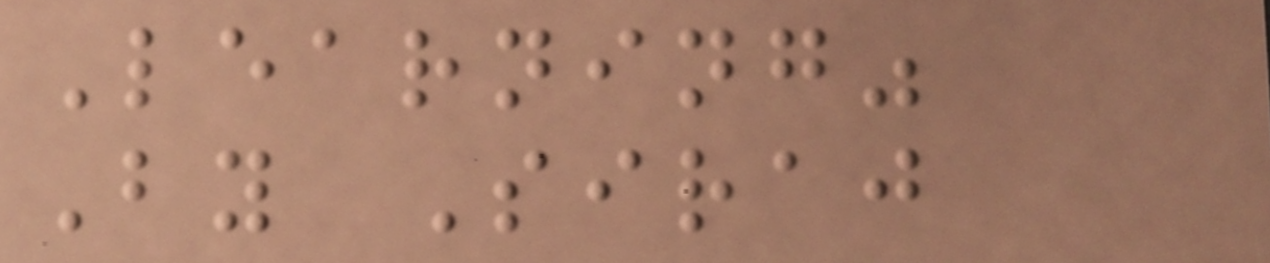Learning"
By Siraj
